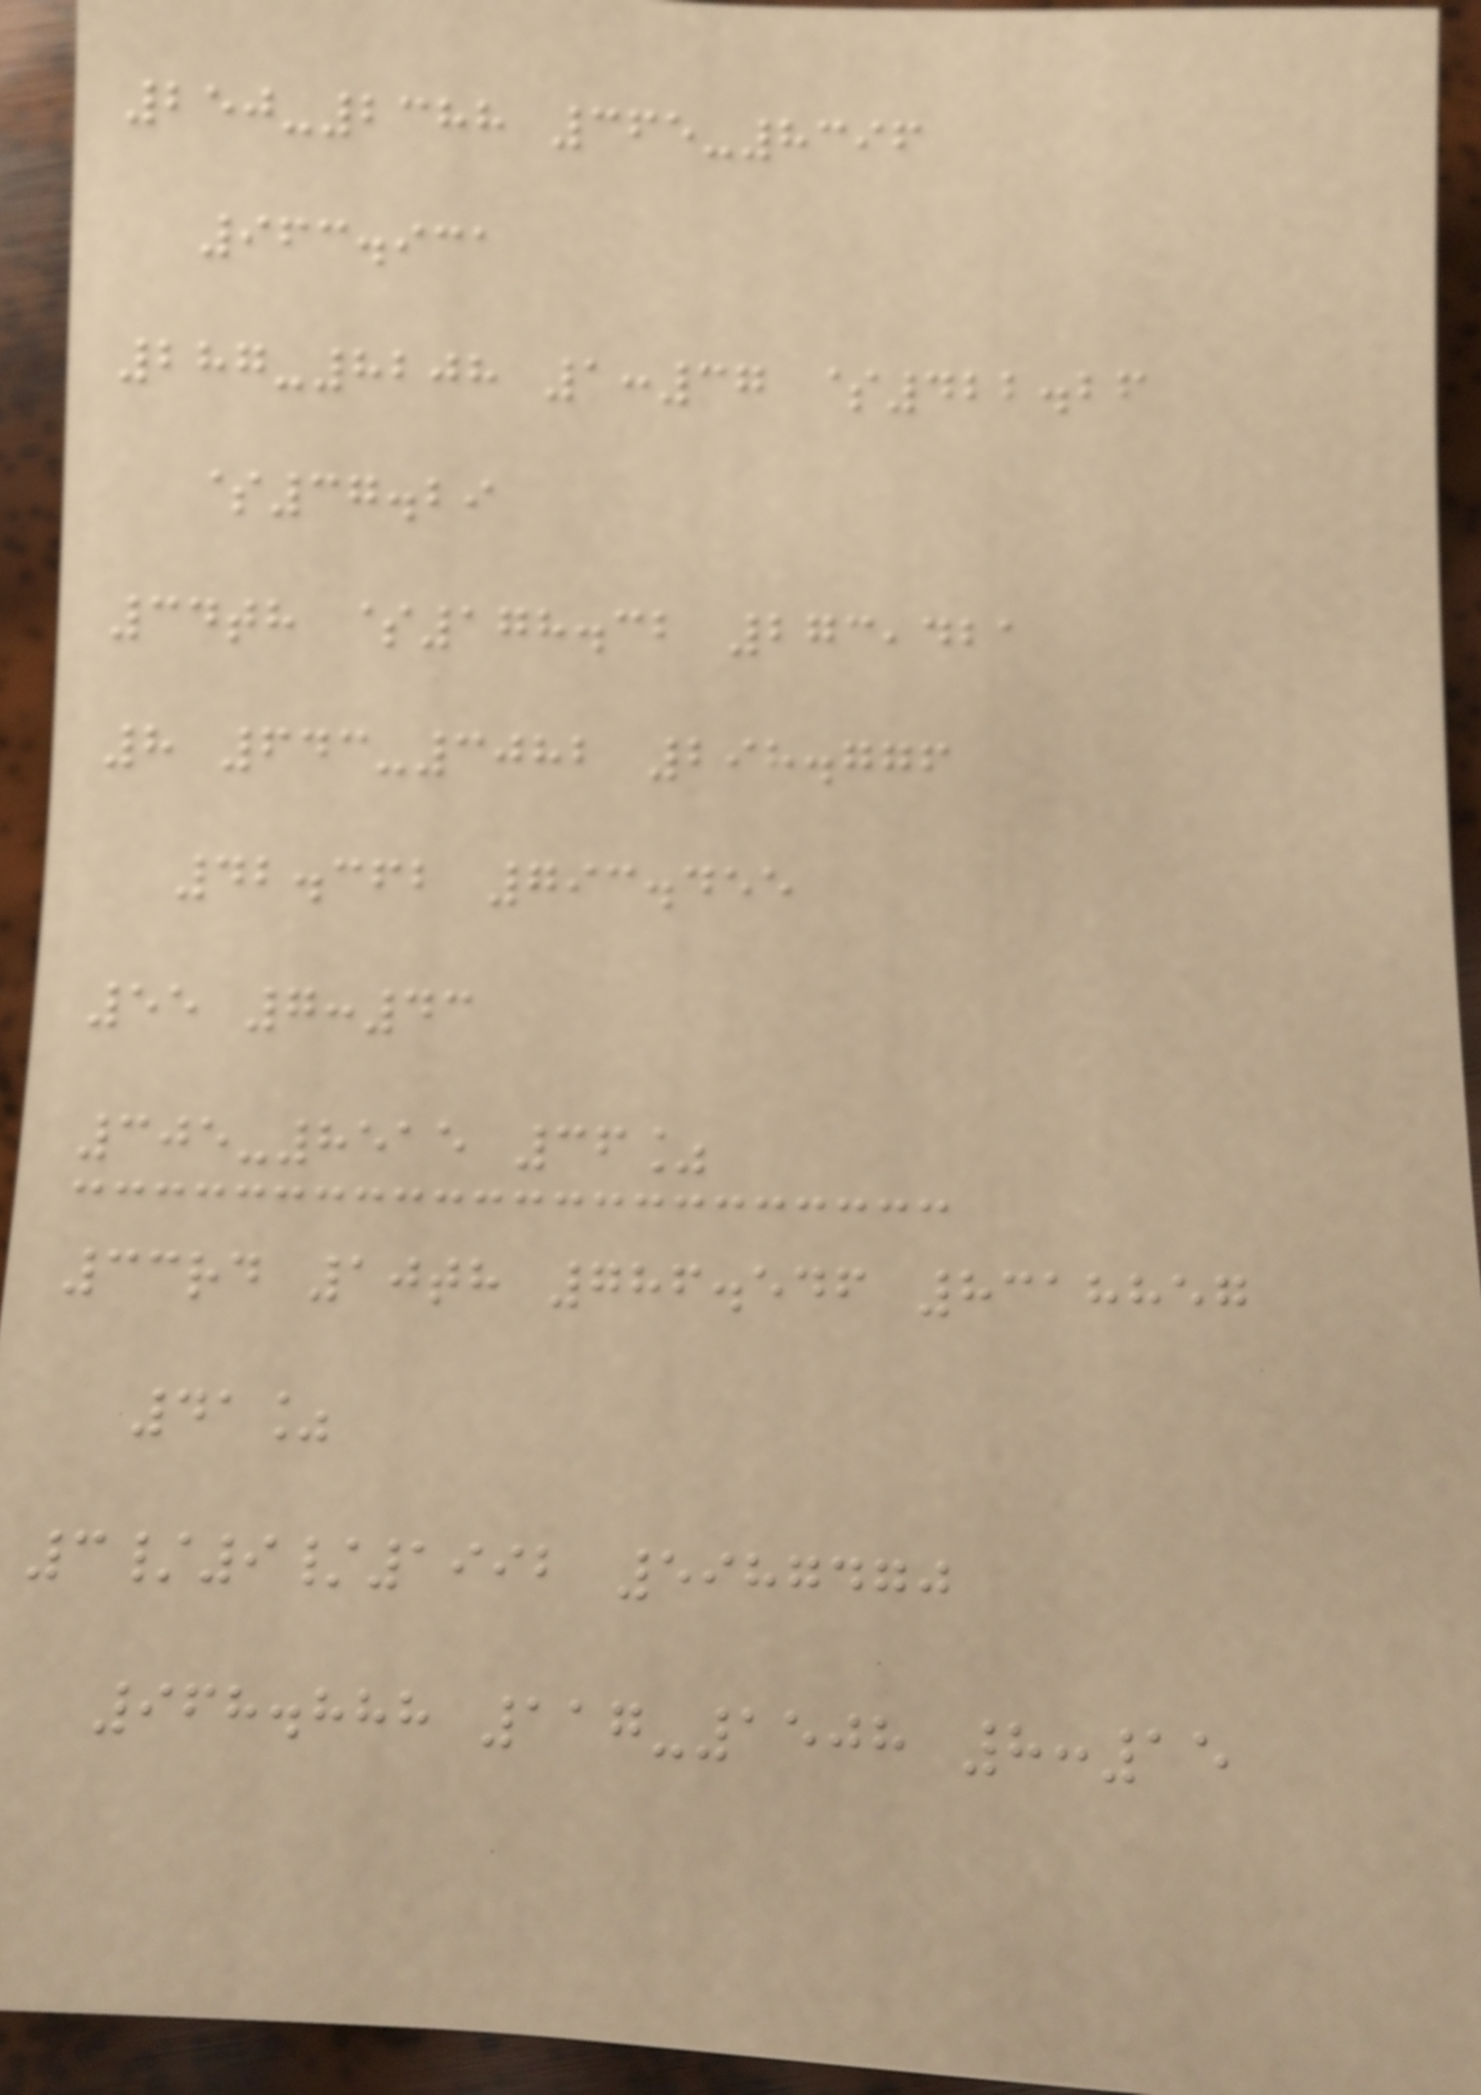250-2388 365-8396
963.931
287-8208 1:37 $422.26
$37.29
34th $178.32 273,421
8 643-3082 298.776
42.362 793.455
55 7:43
305-8515 36%
33rd 10th 786.546 8318857
41%
3/9/1992 5987470
968.888 117-1508 8:15
